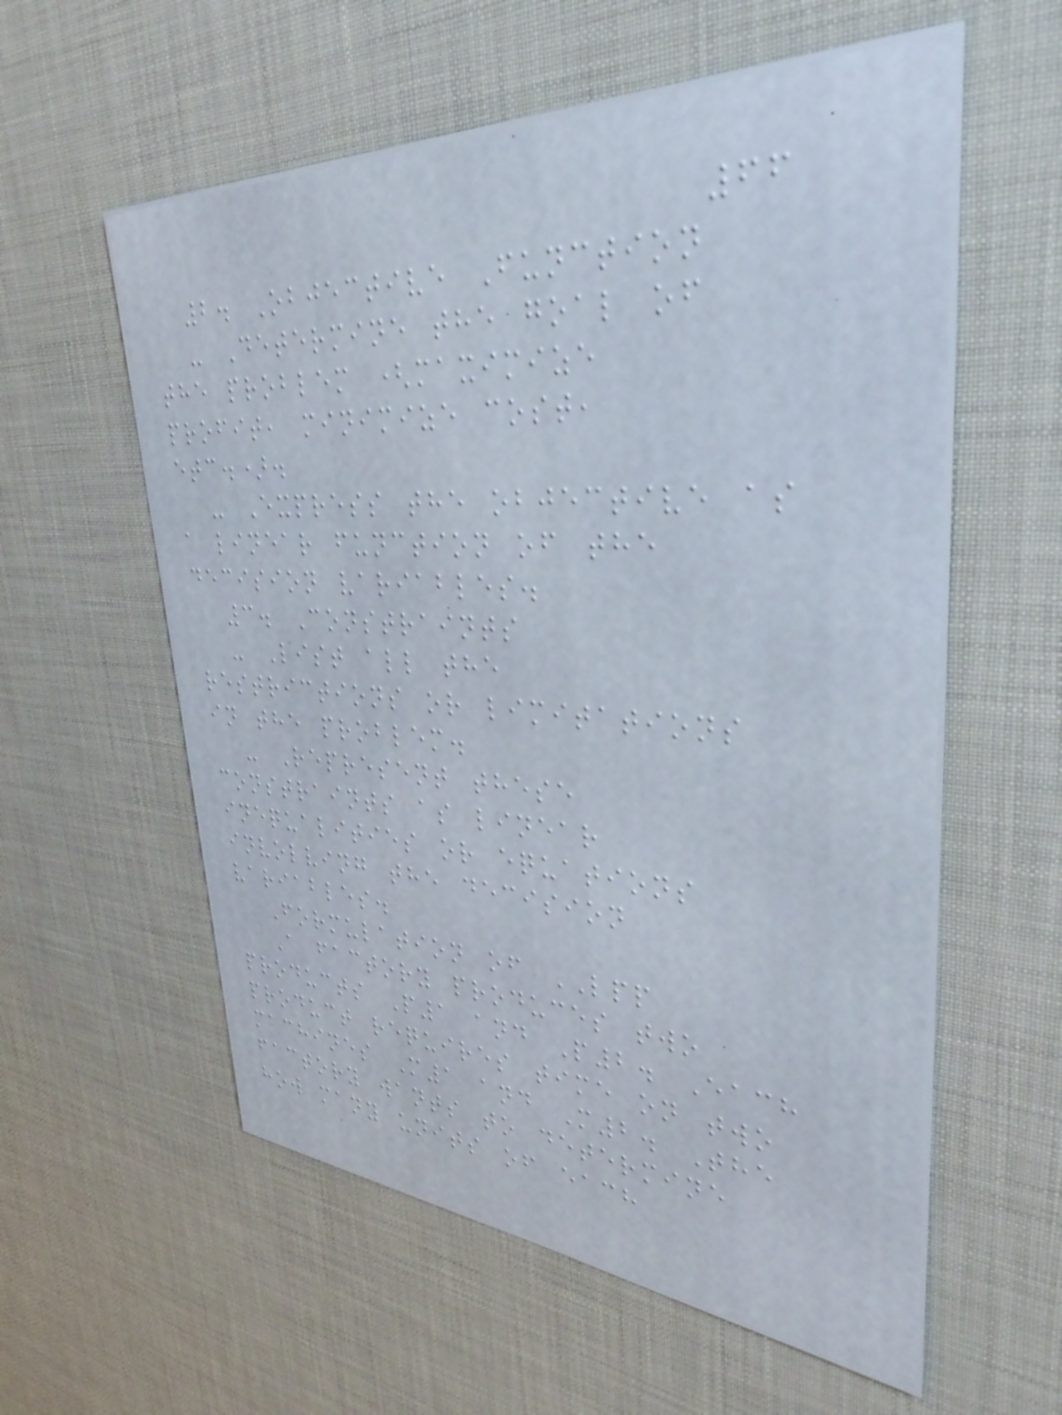66
2. Objective Function
- Determine the goal of
the problem (maximize
profit, minimize cost,
etc.).
- Express the objective as
a linear function of the
decision variables.
3. Constraints
- List all the
restrictions or limitations
in the problem.
- Represent these
constraints as linear
inequalities or equations
involving the decision
variables.
Formulation of LPP
A factory produces two
products P1 and P2. Each
product requires time on two
machines M1 and M2. The
factory wants to determine
how many units of each
